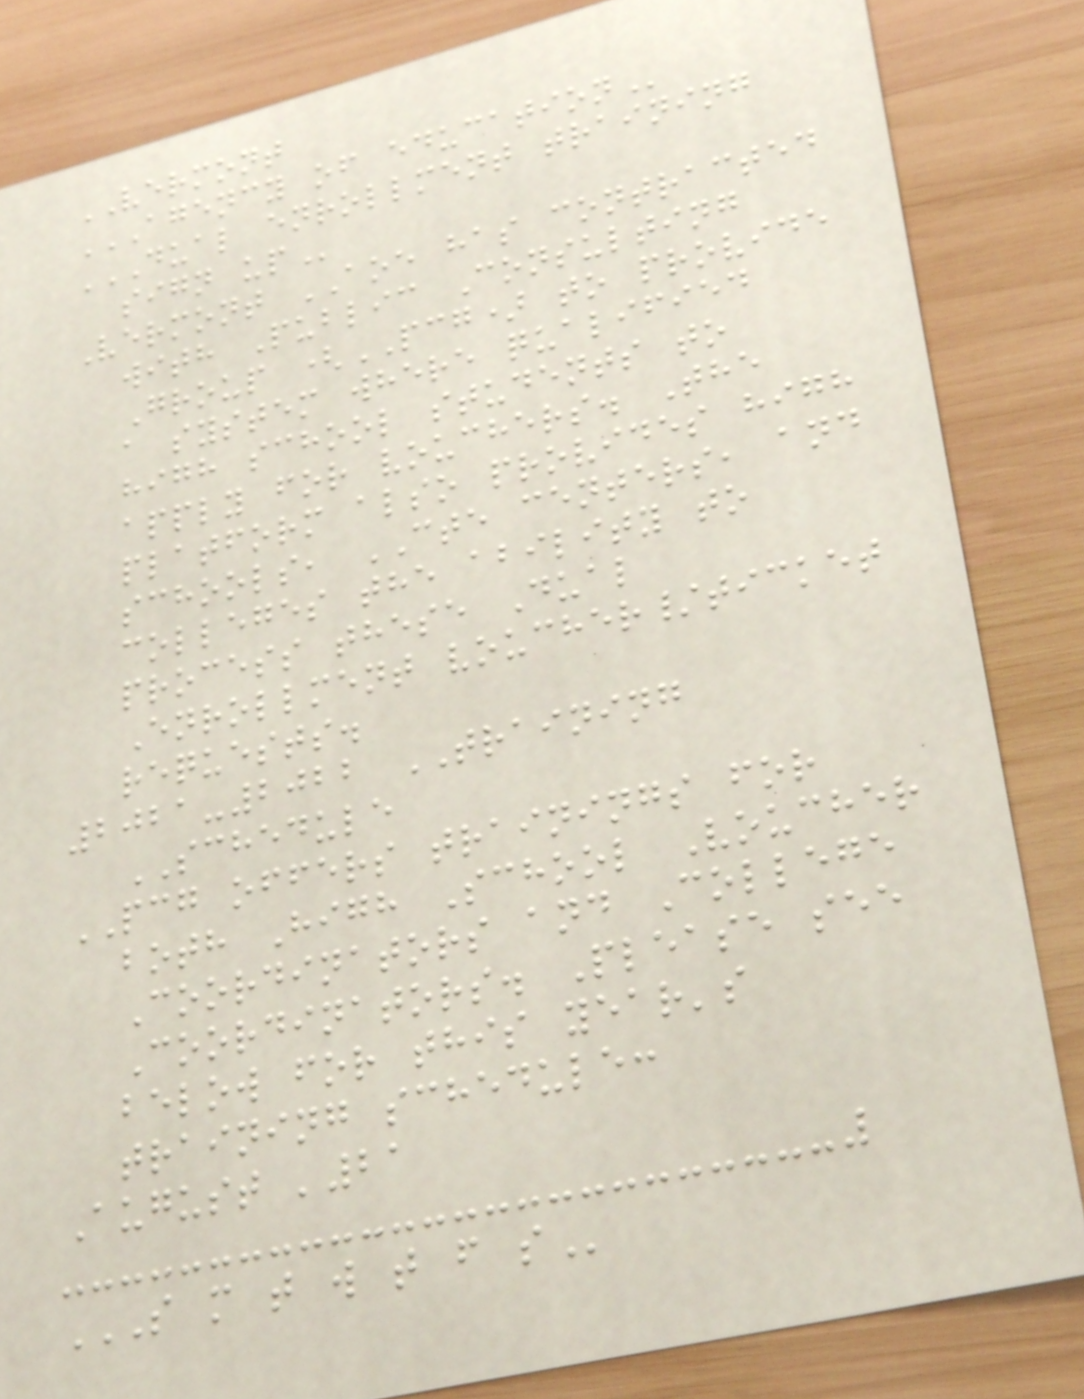VERMONT
AGENCY OF EDUCATION
DUAL ENROLLMENT TRAINING
SIGN UP
Vermont AOE has contracted
with Public Consulting
Group (PCG) to provide
a system where qualified
high school students to
apply for vouchers. The
platform also provides high
schools, CTE centers, and
colleges the ability to
process these Dual
Enrollment voucher/ticket
requests.
2021-2022 TRAINING
SCHEDULE
PCG offers trainings for
both High School Voucher
Coordinators and College
Coordinators. Please see
below for this year's
training schedule:
August '21
S M T W T F S
